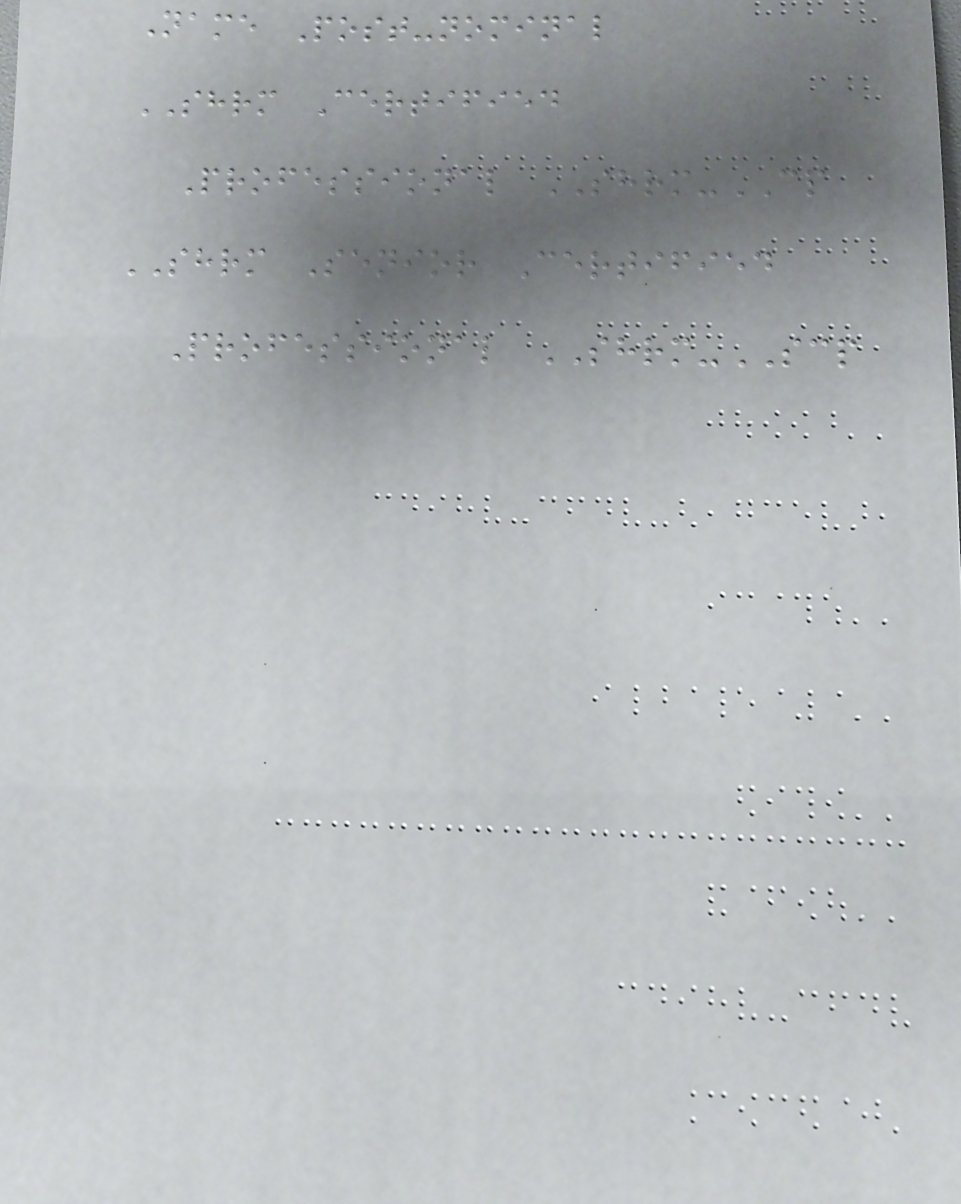Name Post-nominal
SHRM Certified
Professional SHRM-CP
SHRM Senior Certified
Professional SHRM-SCP
